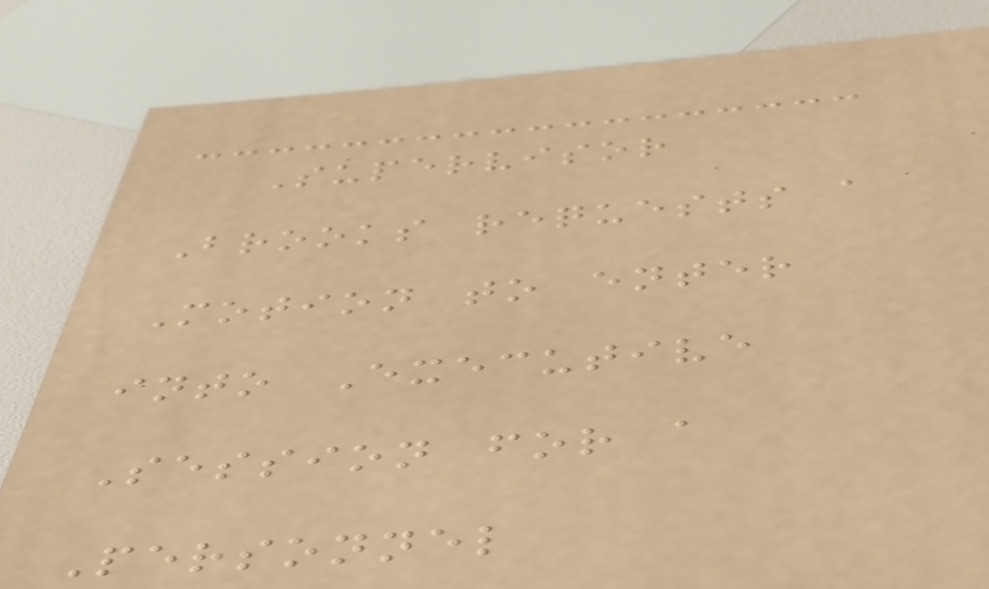Supervisor
Brooks requests a
Motion to enter
into Executive
Session for a
Personnel
